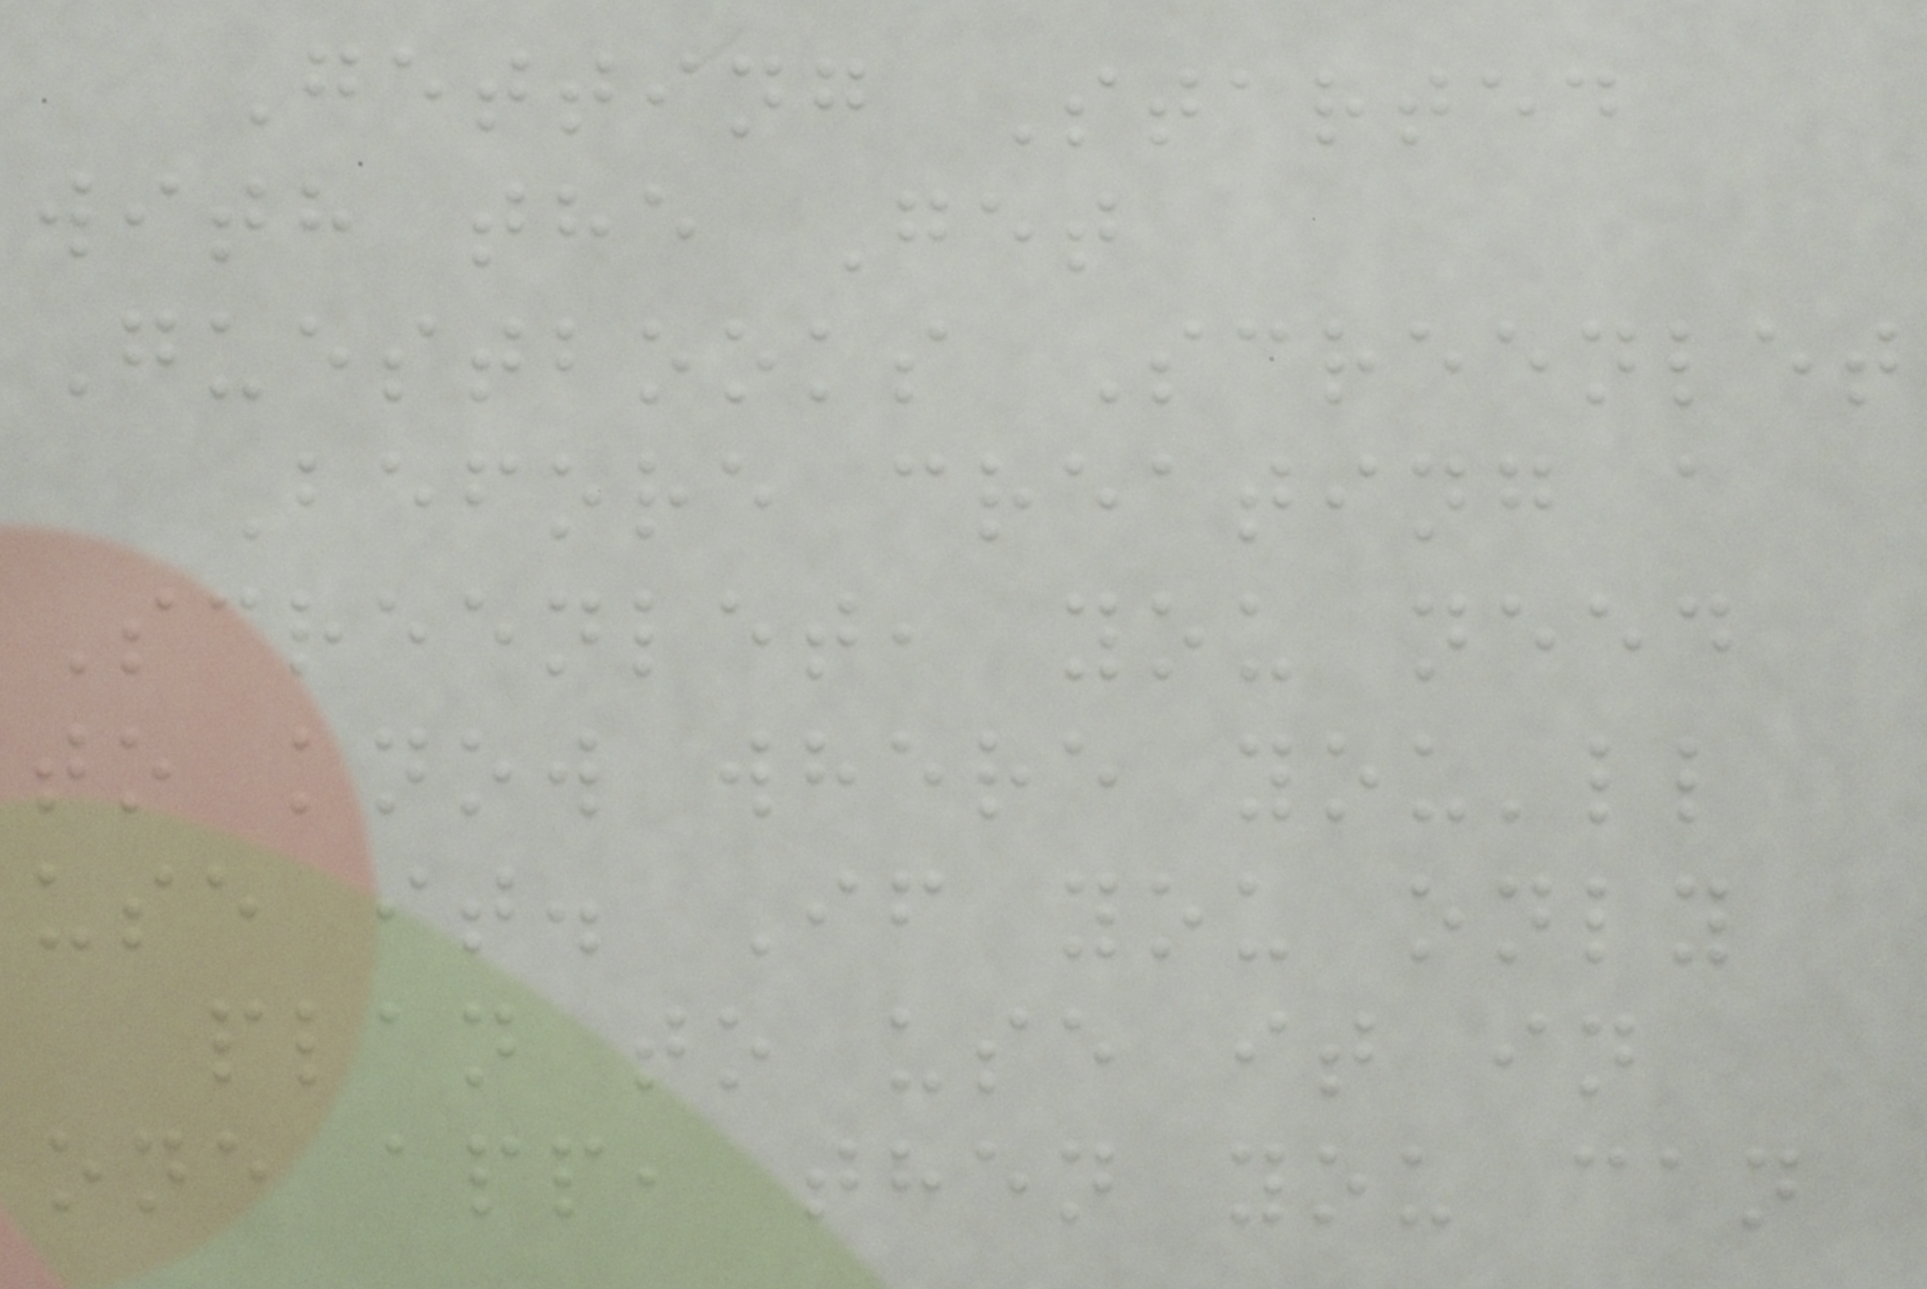Getting Started
with the Get
Guestbooks Screenlet
Before creating a
Screenlet, you need
to know where you'll
use it. If you only
plan to use it in
one app, then you can
